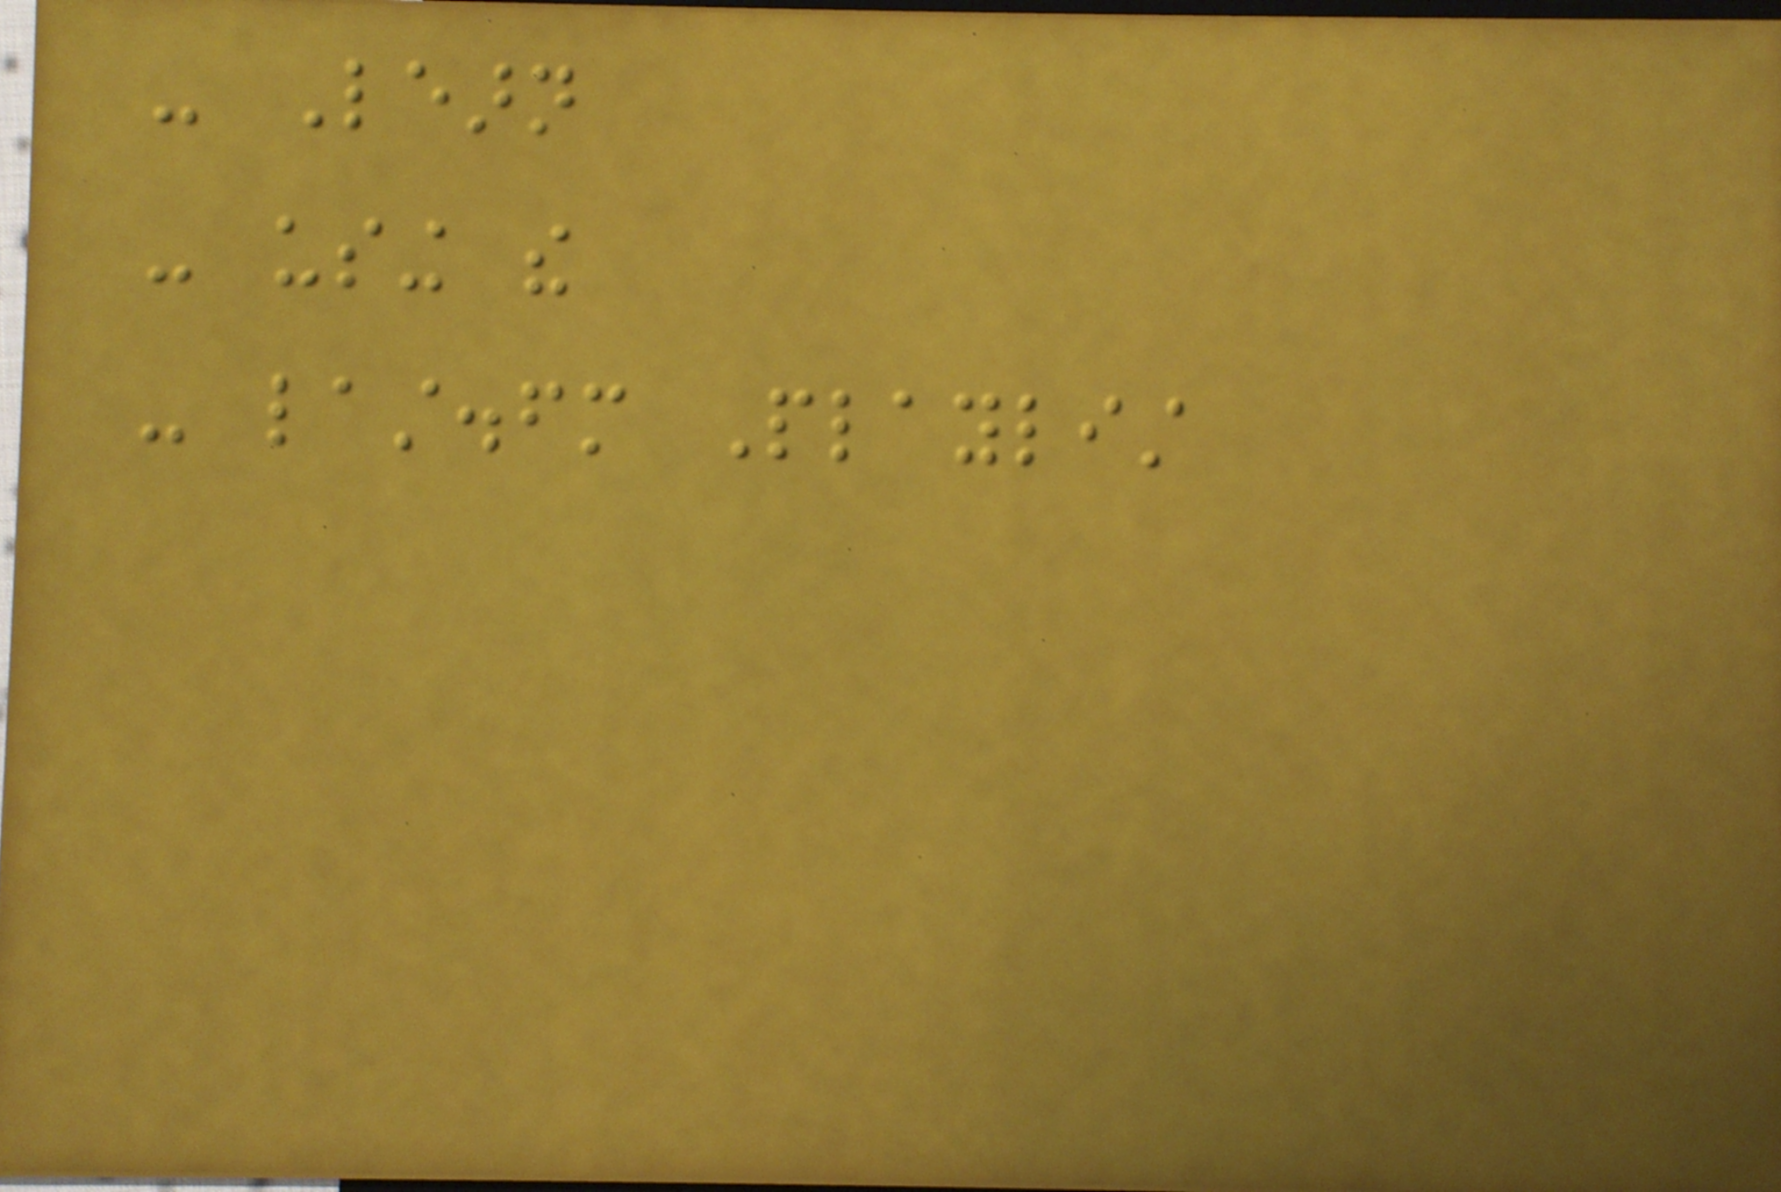- Learn
- using the
- last.fm Playlist
